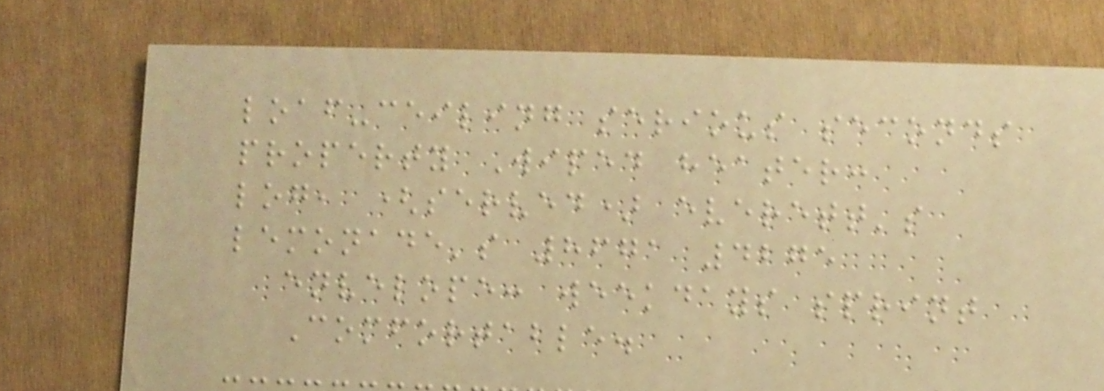loaf-ceiling serious seconds
property Wiped heater:
log, (served) everett's
lemonade's 8671 4275
envelope: weekdays sprint
Comfortable.
